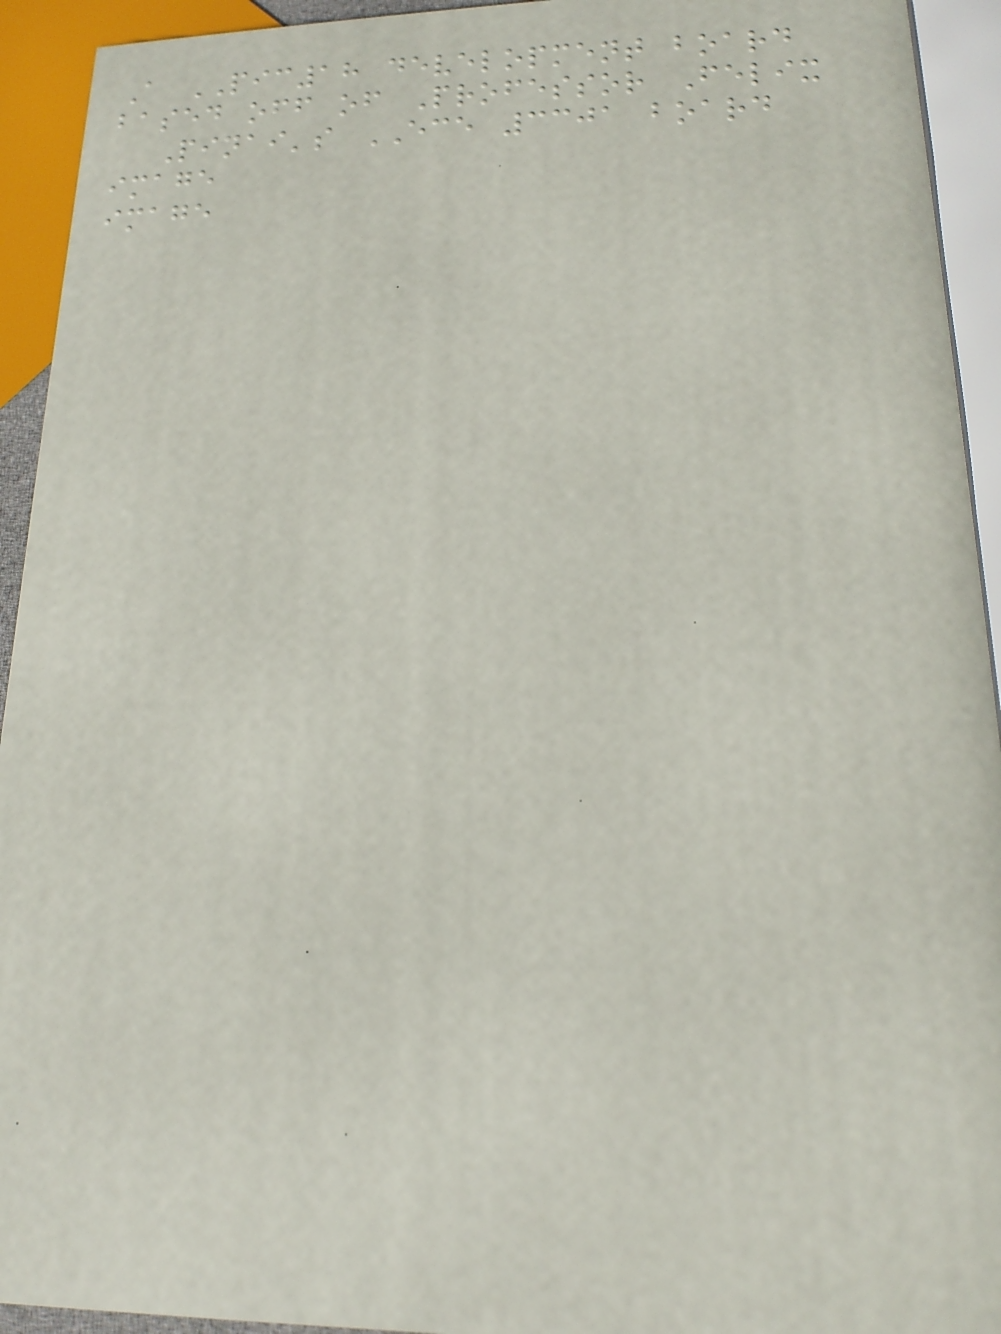A PIC18 development board
based off of Professor Felix
Pinai's ECE 3301 board
image
image
